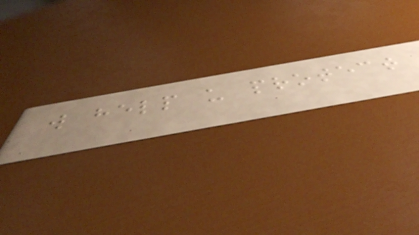will help us protect
